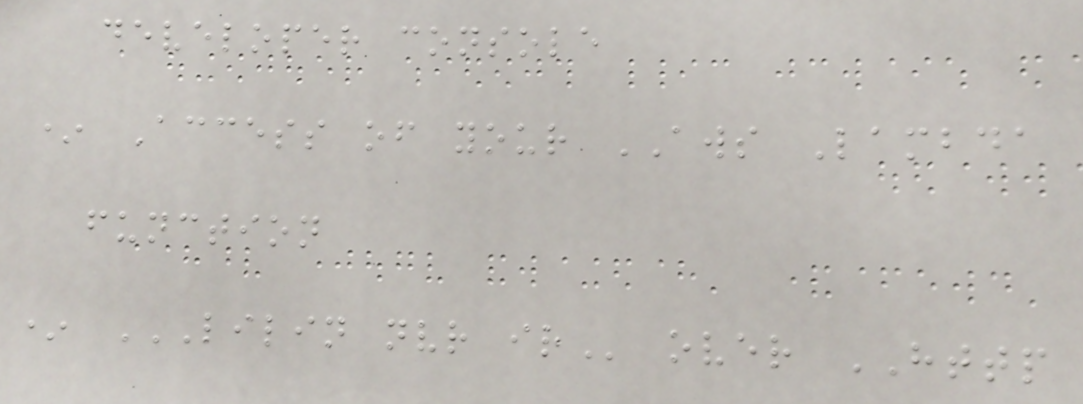developer console
* Access of your AWS Lambda
function
* LILIN NVR IR over HTTP
